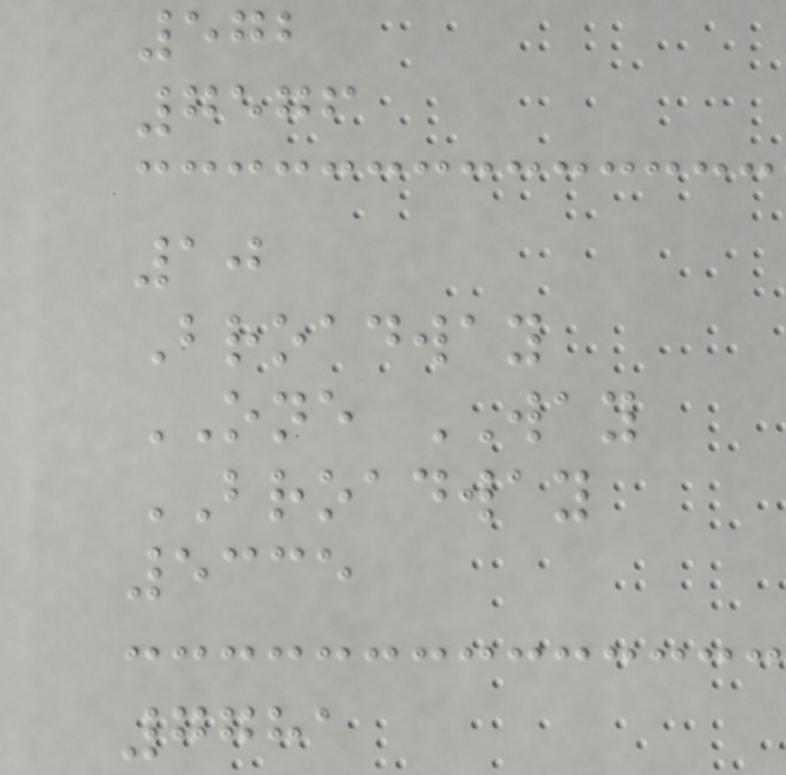572
7576
10
Broadway
ONE WAY
BROADWAY
5335
7781
